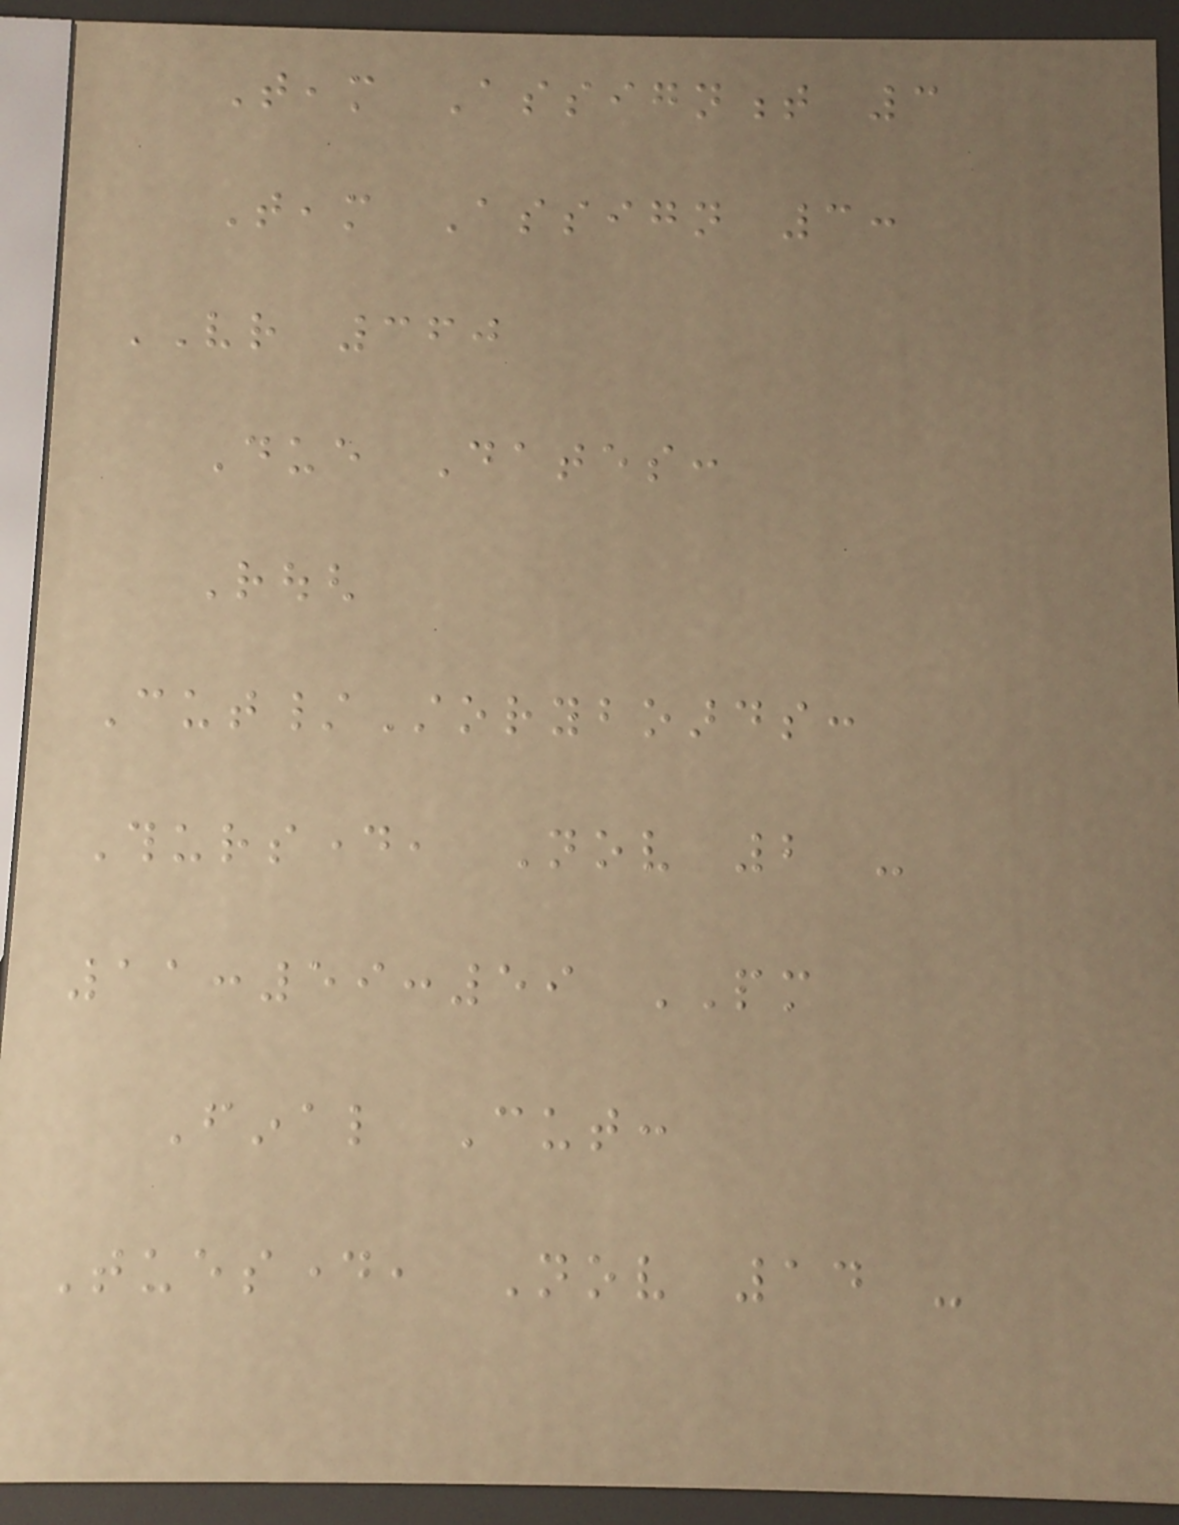Team Assignment 3
Team Assign 3:
VR 360
Due Dates:
Rough
Cut/Storyboards:
Thursday, Nov 2 -
11:59:59 PM
Final Cut:
Tuesday, Nov 14 -
